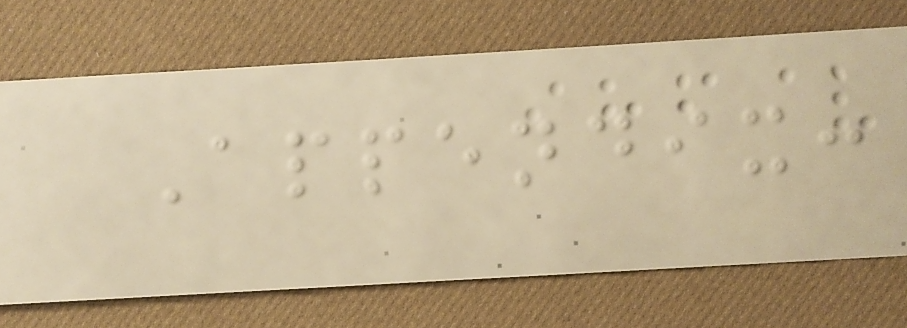Appendix:
